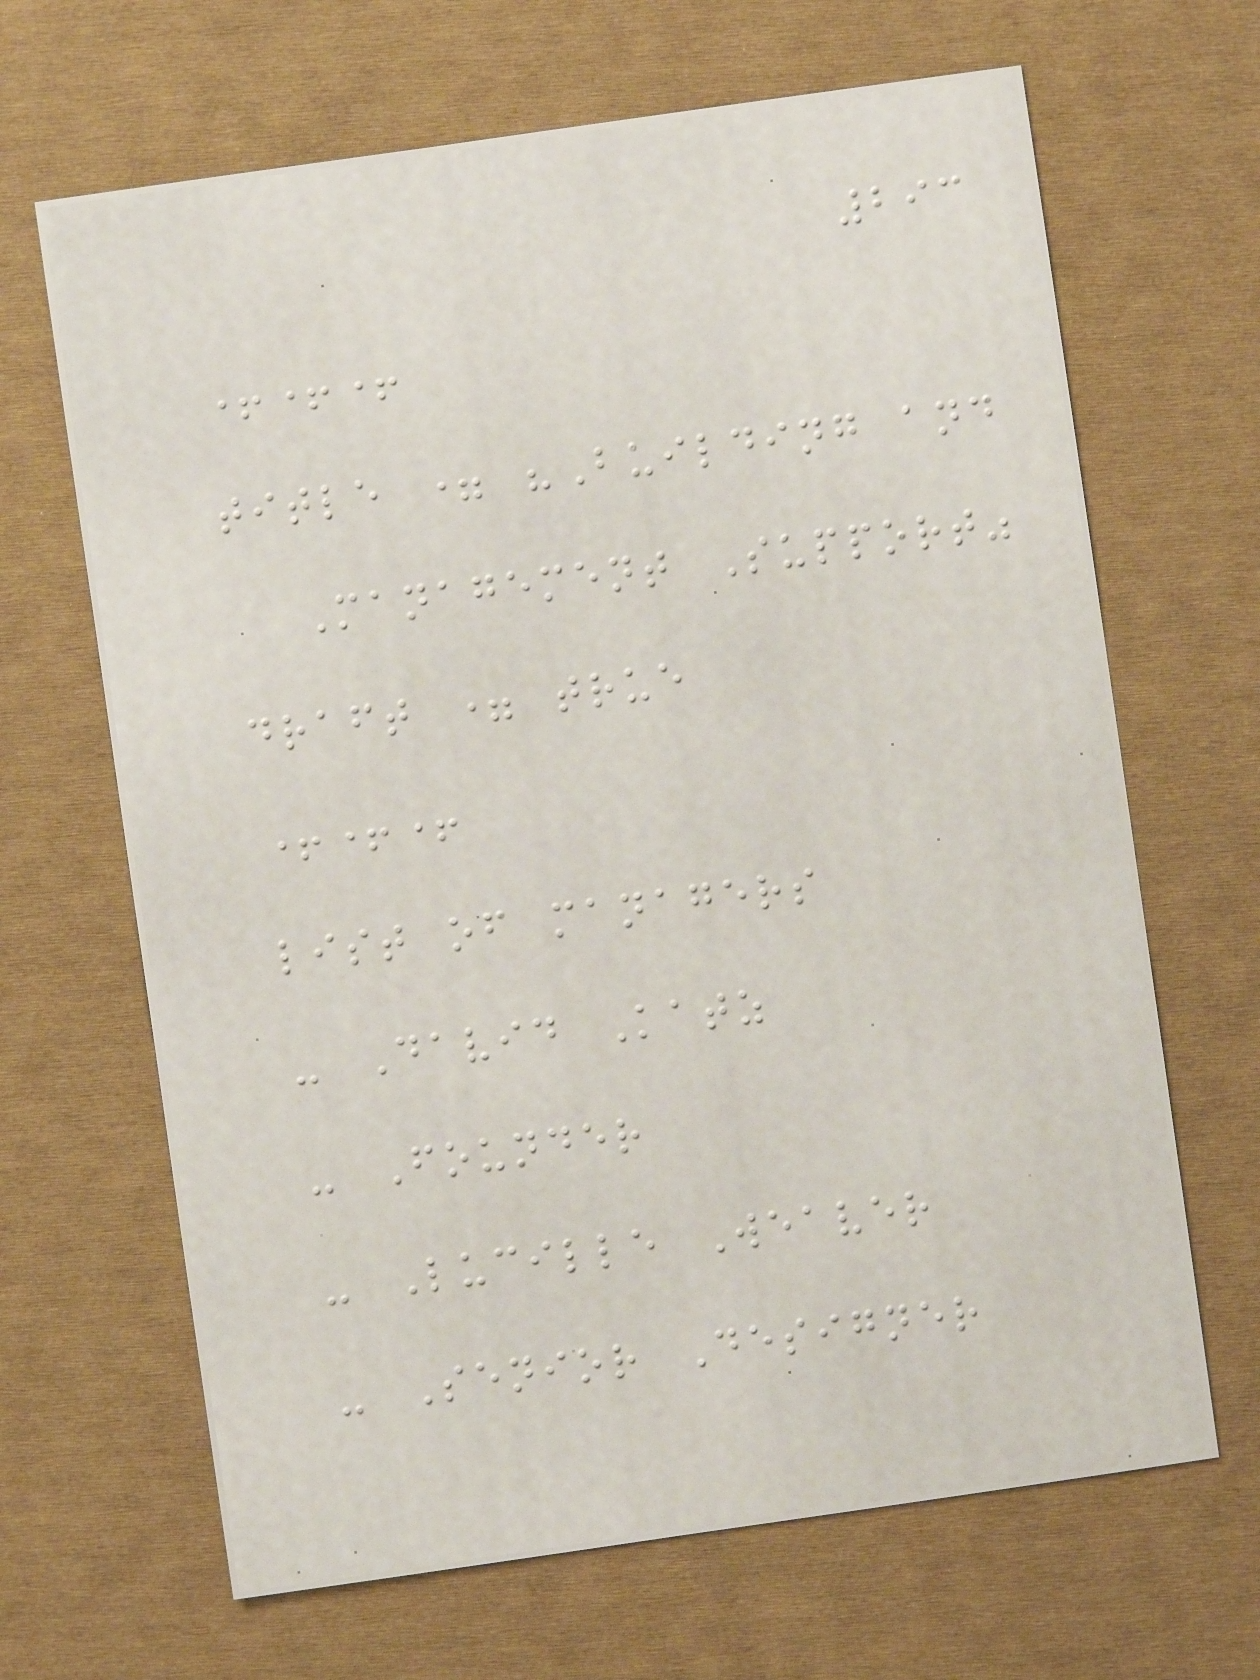293
+++
title = "Building and
Management Support"
draft = true
+++
list of managers
- David Katz
- Founder
- Lucille Weaver
- Senior Designer
